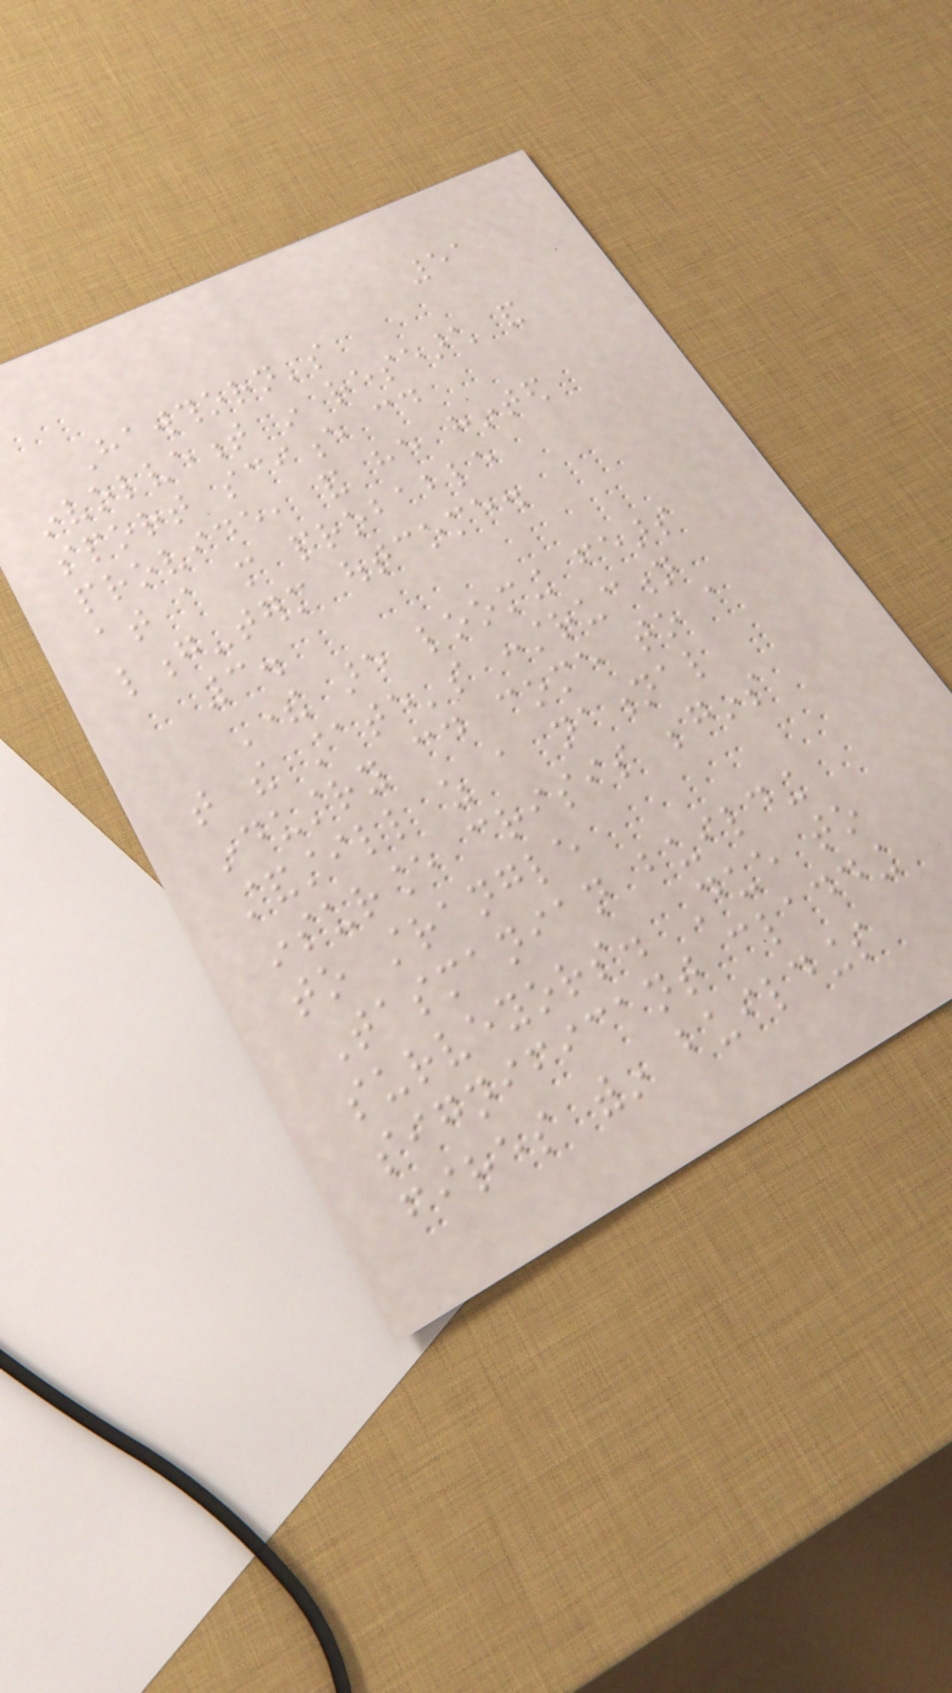51
Hawthorn's
involvement in research and
sport science could
provide, and he hinted
at a more probable
long-term outcome.
3.
There are looming fears
that the state's construction
industry could come to a
standstill as a national
insurance crisis begins
to strangle
Tasmanian building
surveyors. Due to
significant cladding
fires within buildings
